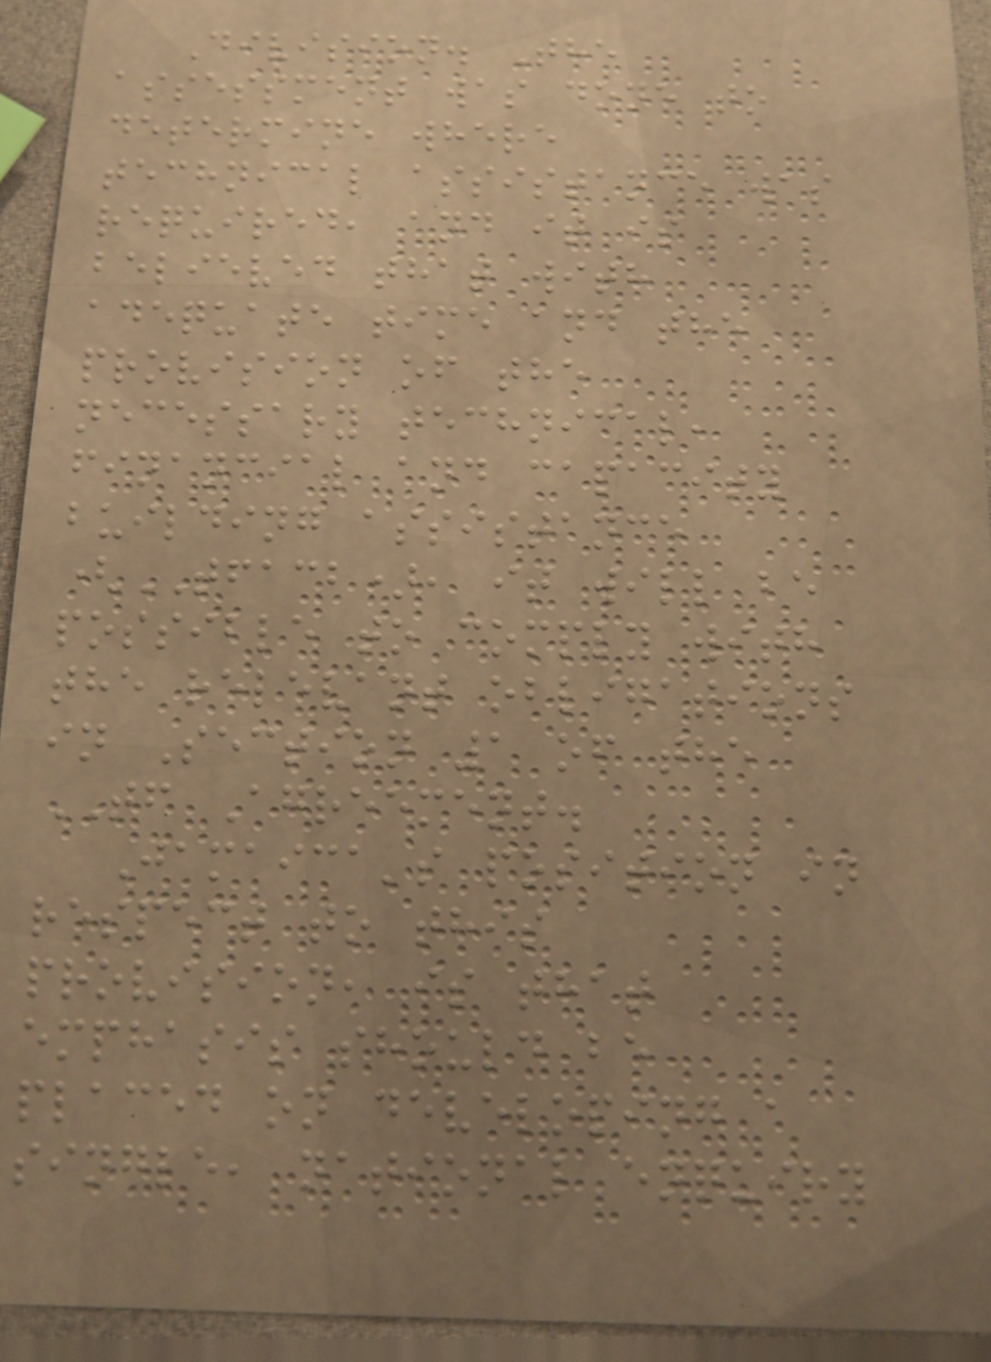Division. The
assessment was done to
determine where
technical assistance was
required, and it is
believed that with
adequate time and the
provision of the
necessary technical,
financial and capacity
building assistance
(TFACB), it will be
possible to comply with
the relevant obligations
in Section 1 of the
TF Agreement.
Jamaica's position in
respect to this
provision, is that
emphasis should be
placed on developing a
single, national enquiry
